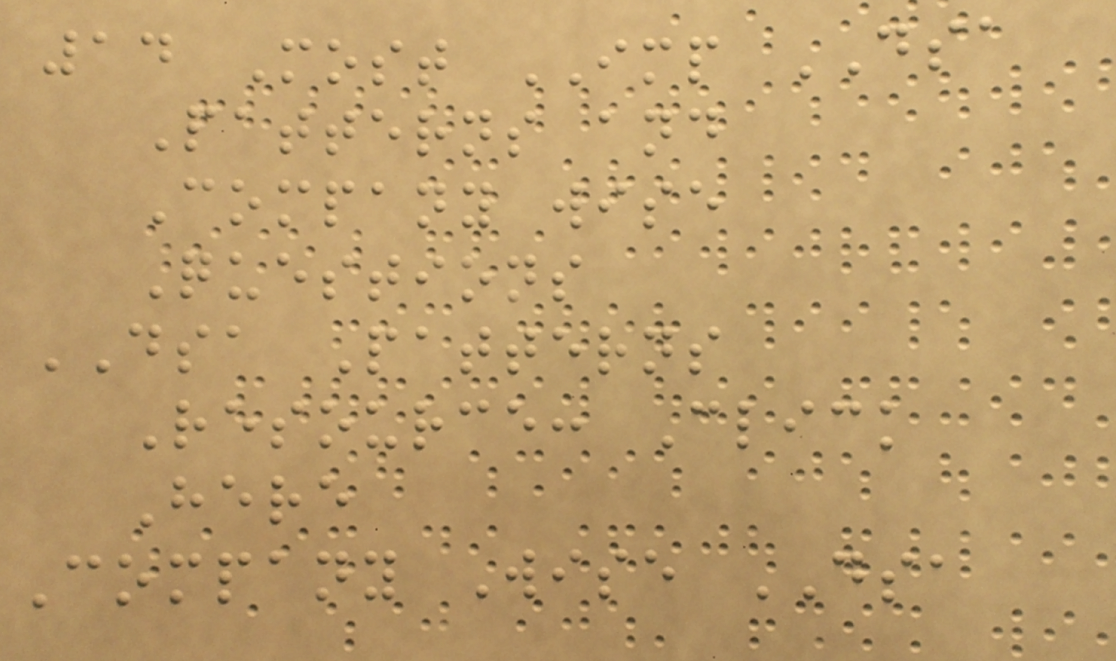14 Most IMP DSA
Patterns and
Company wise
Questions
DSA Patterns
Resource: Click
Here
Company Wise DSA
